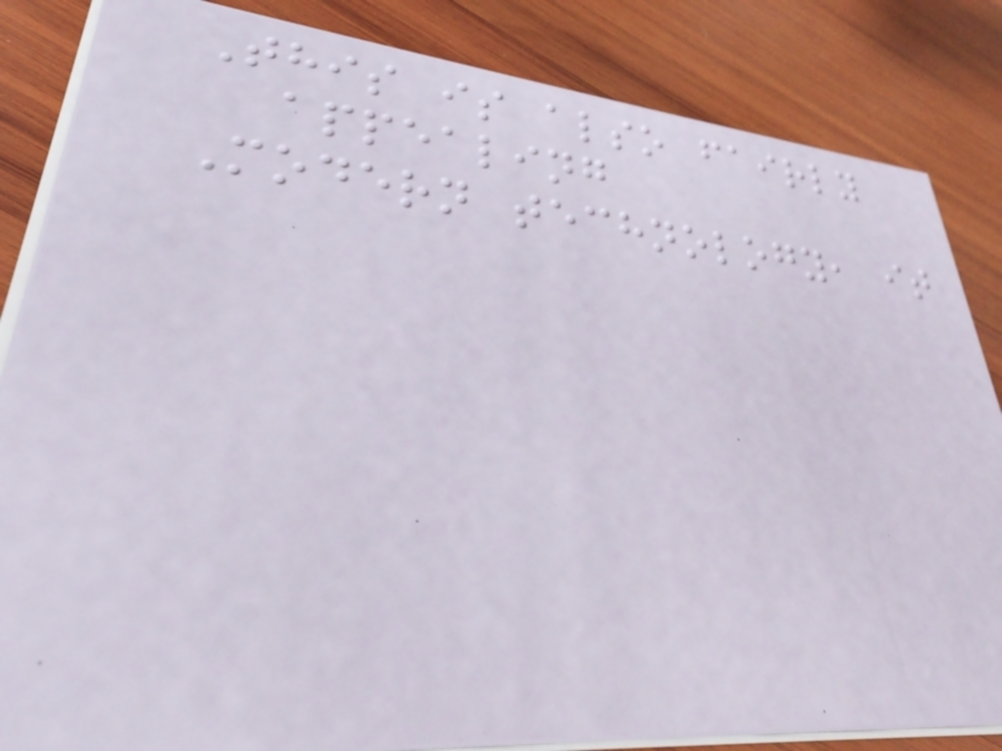This is also fairly
appealing
Modern technology, it
